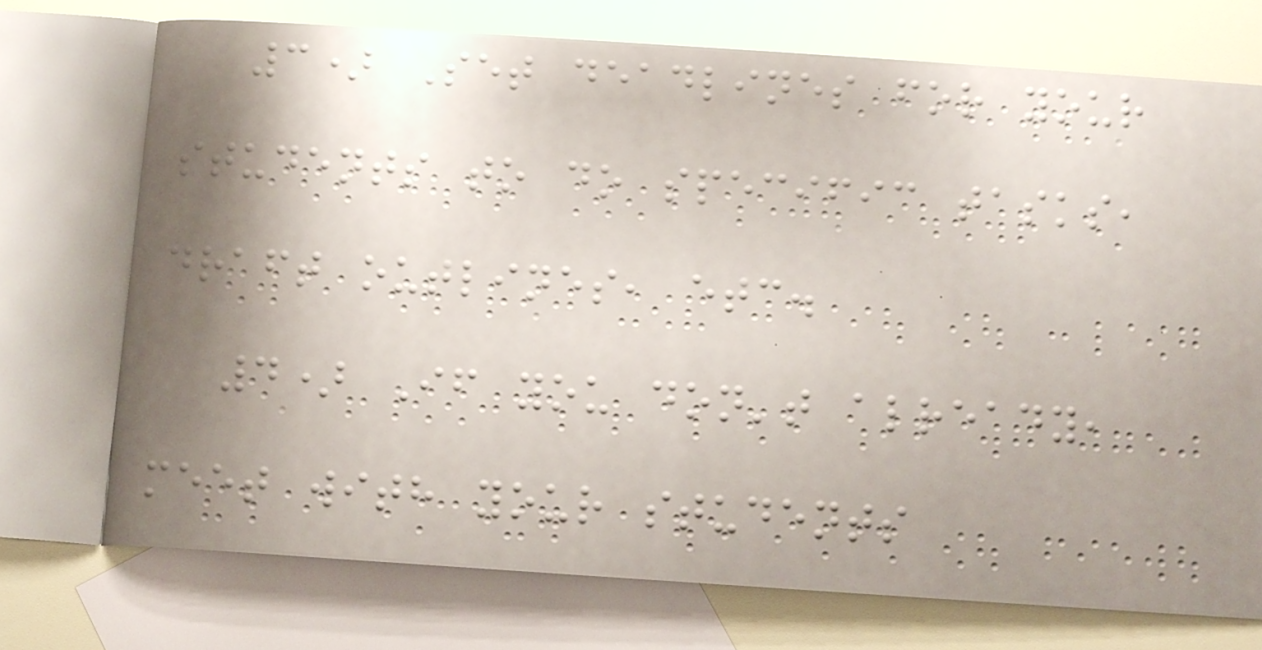3) Set deadlines for your
students to do specific tasks,
draft outlines, etc.
4) If you don't already,
meet with your students
